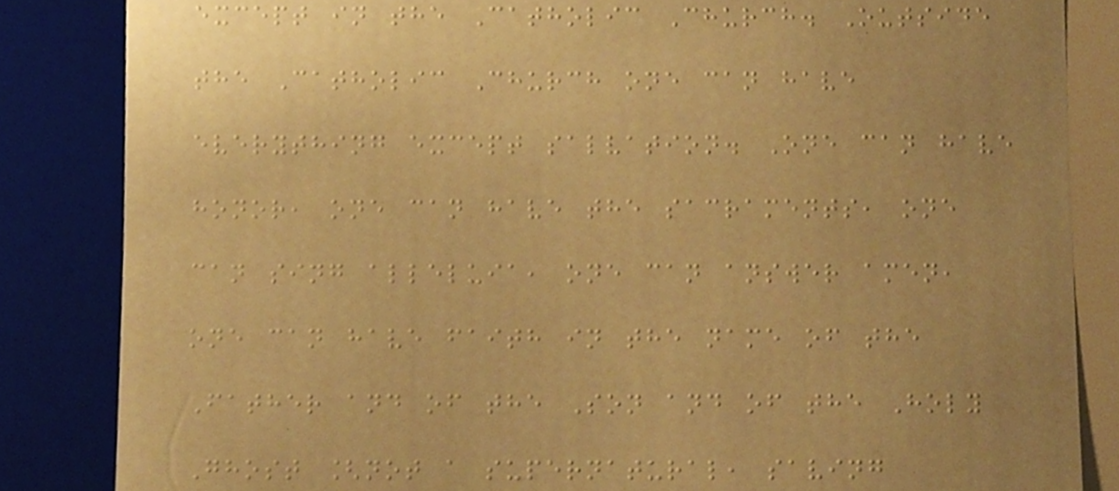except in the Catholic Church. Outside
the Catholic Church one can have
everything except salvation. One can have
honor, one can have the sacraments, one
can sing alleluia, one can answer amen,
one can have faith in the name of the
Father and of the Son and of the Holy
Ghost [not a supernatural, saving
